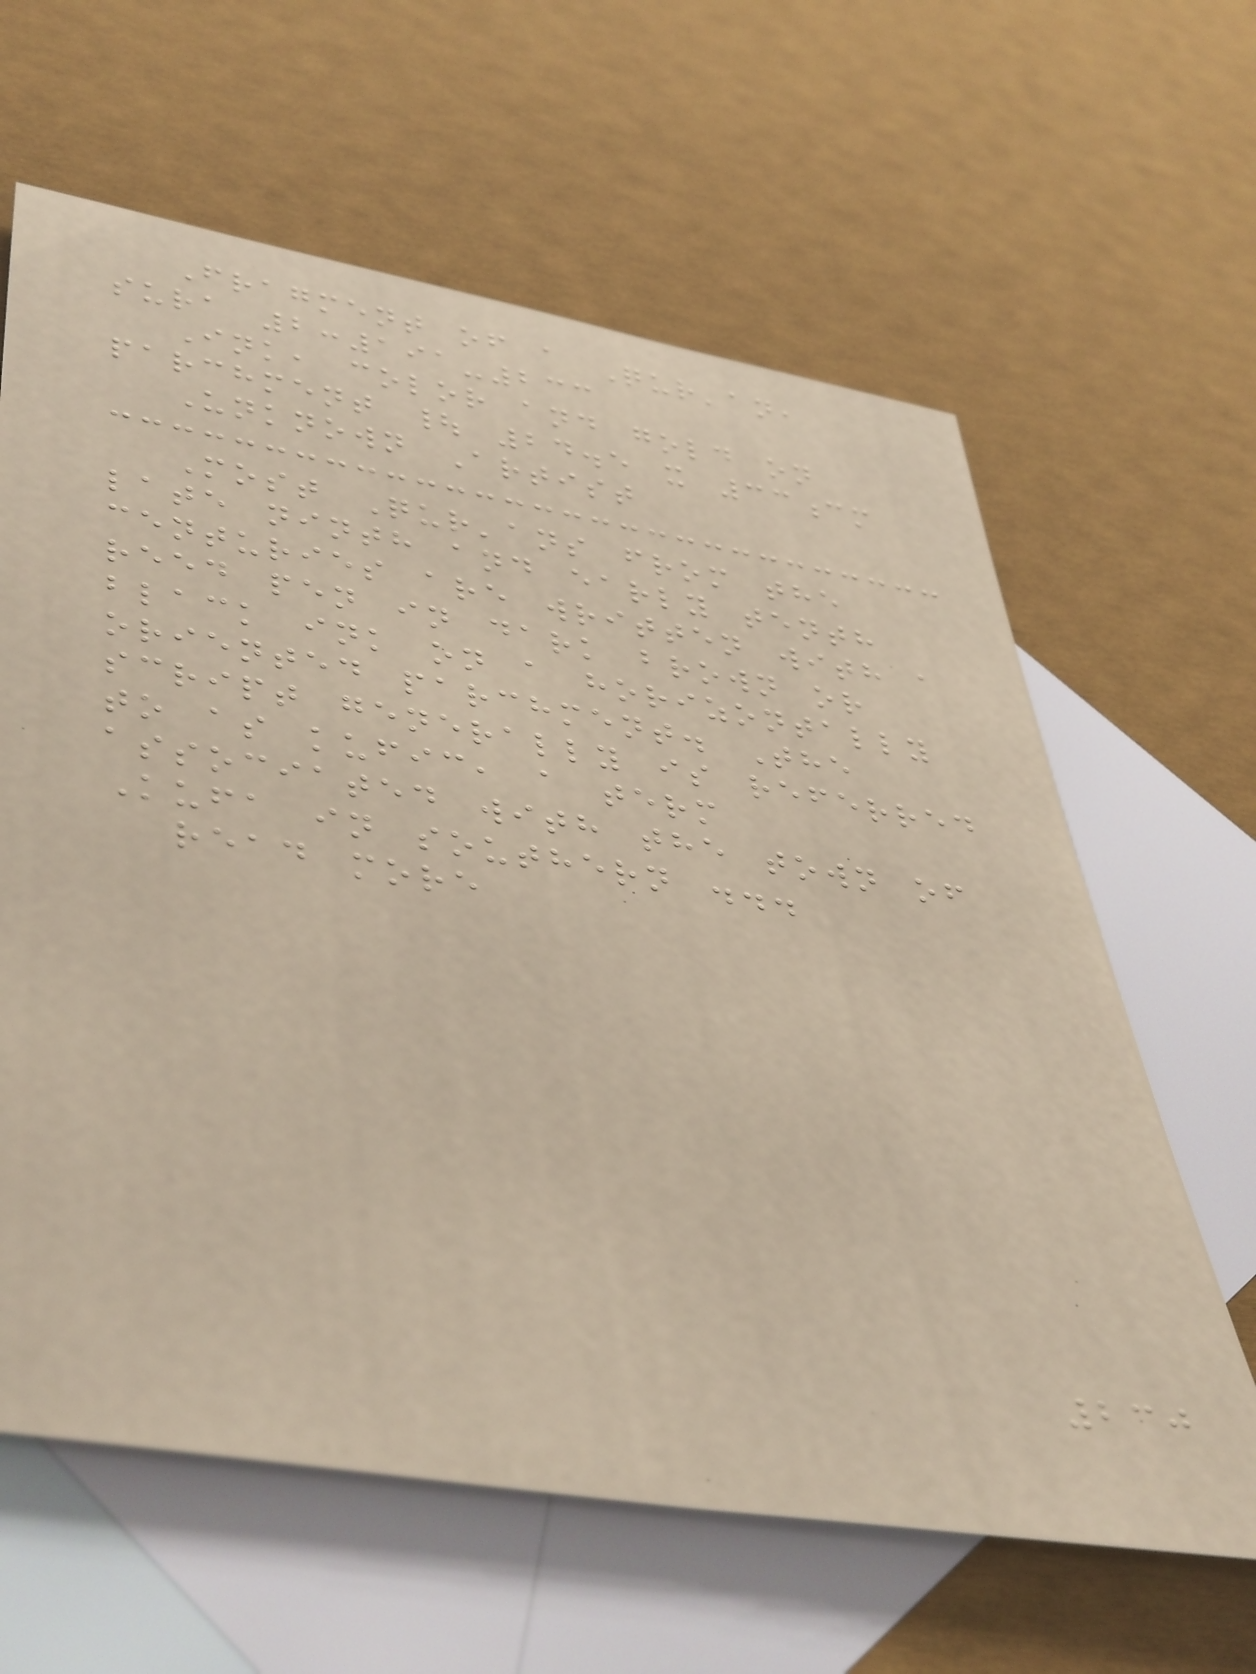Fragment of a Qur'an,
sura 2:191-233
Ink, color and gold on
parchment | 24.5 x 33cm
Unknown Artist
Most Qur'ans from the
late ninth and early tenth
centuries are written with a
reed pen in dark brown or
black ink on a horizontally
oriented parchment. The
script generally is referred
to as kufic, a term
associated with the town of
Kufa in southern ...
read more
230
